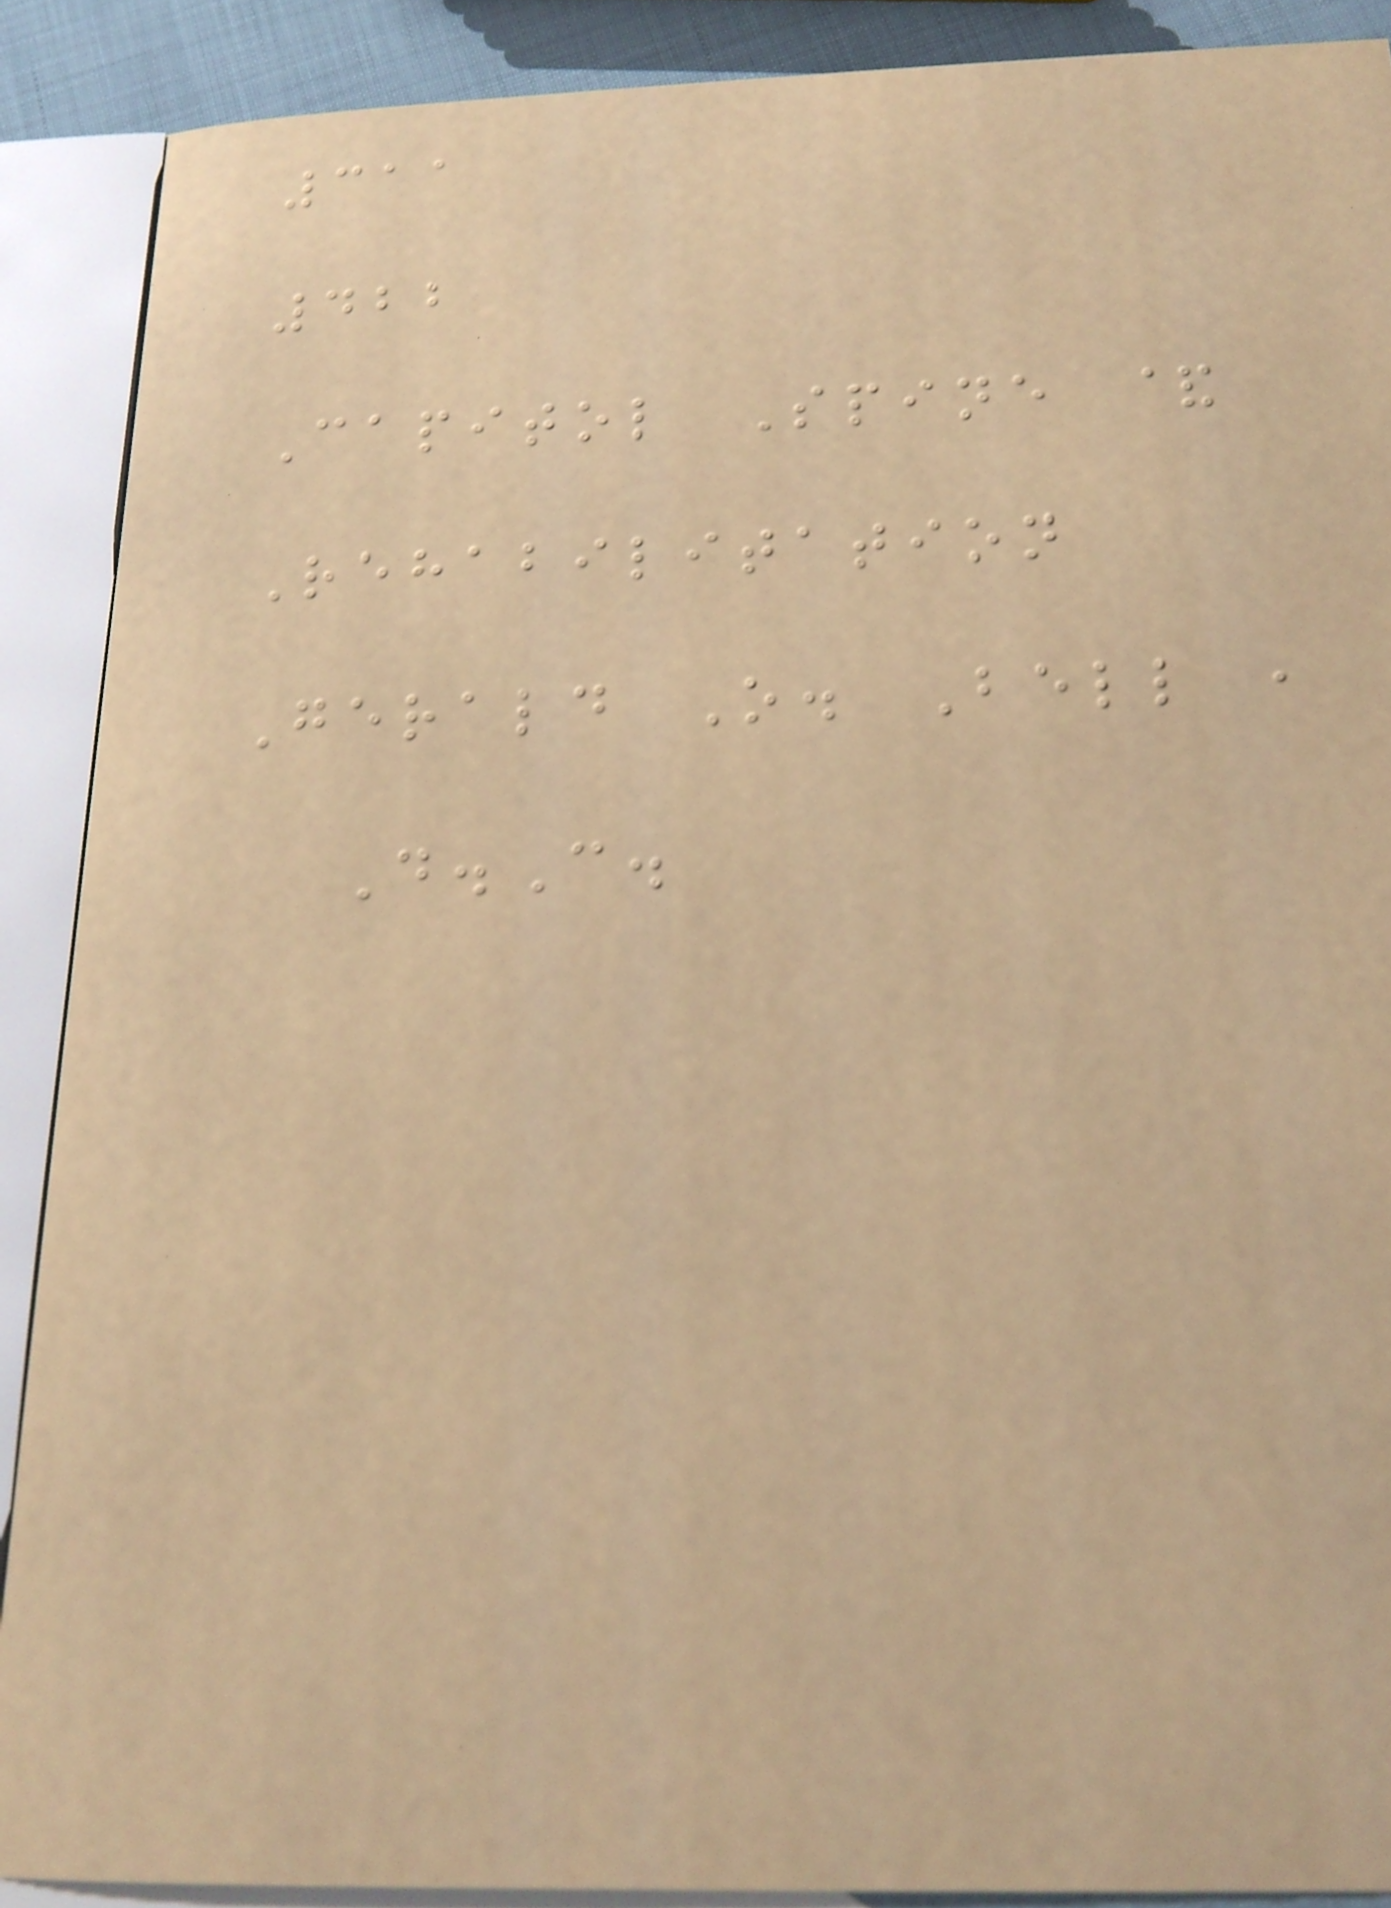311
422
Capitol Spine &
Rehabilitation
Gerald O. Bell ,
D.C.
